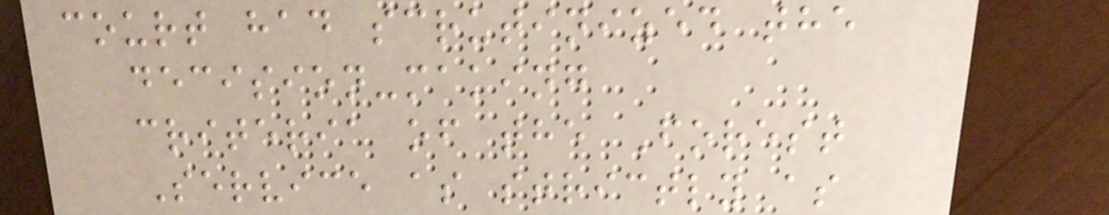court had scrutinized the
decision-making
criteria of the Forest
Service as strictly as
